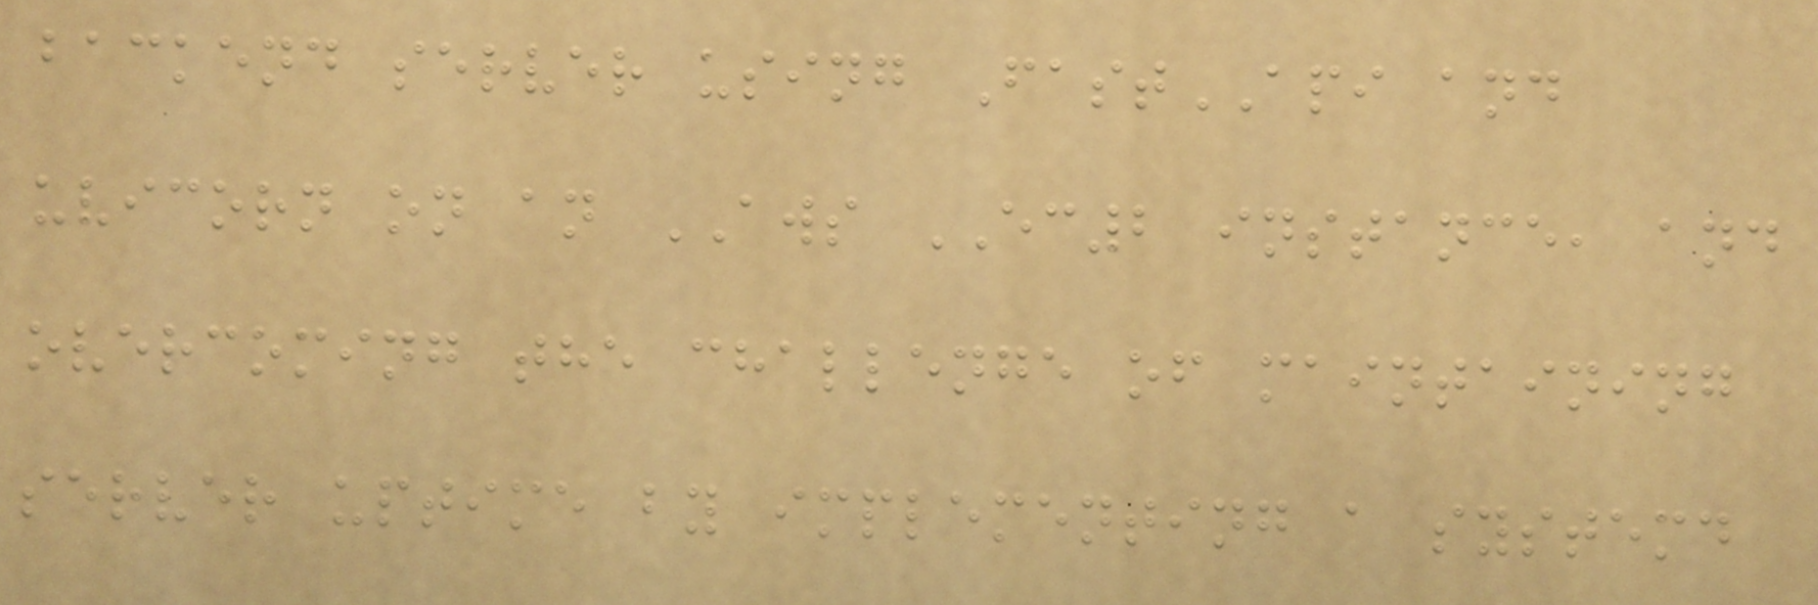backend server using FastAPI and
uvicorn on an AWS EC2 instance, and
overcoming the challenge of maintaining
server uptime by implementing a systemd
